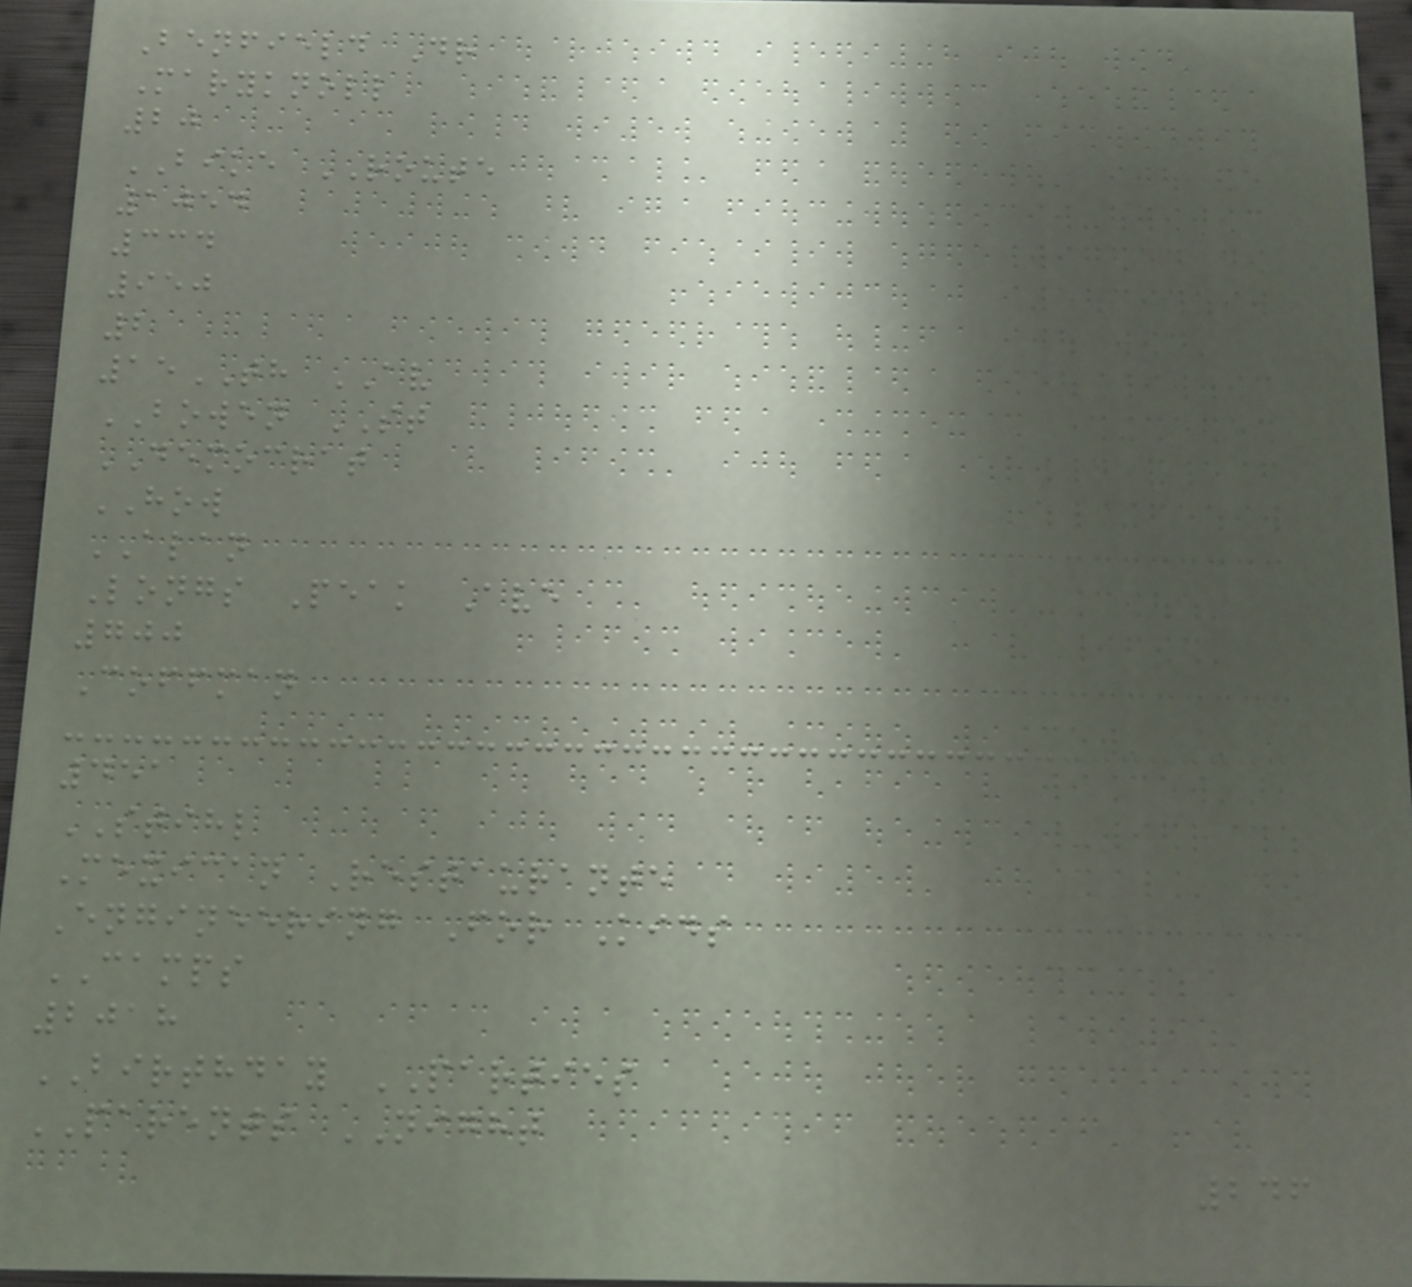Benfield Dr
Maryknoll
20
BIKE ROUTE
1054
334
950
2
15TH AV
BOWEN ST
DEMOCRAT
HOW
ALAN
Longs Peak Ave
700
Coffman
451
STIHL
Mexican Restaurante
Engineering For Kids
CAMPS
2018
BIRTHDAY PARTIES
PARENTS NIGHT
246
